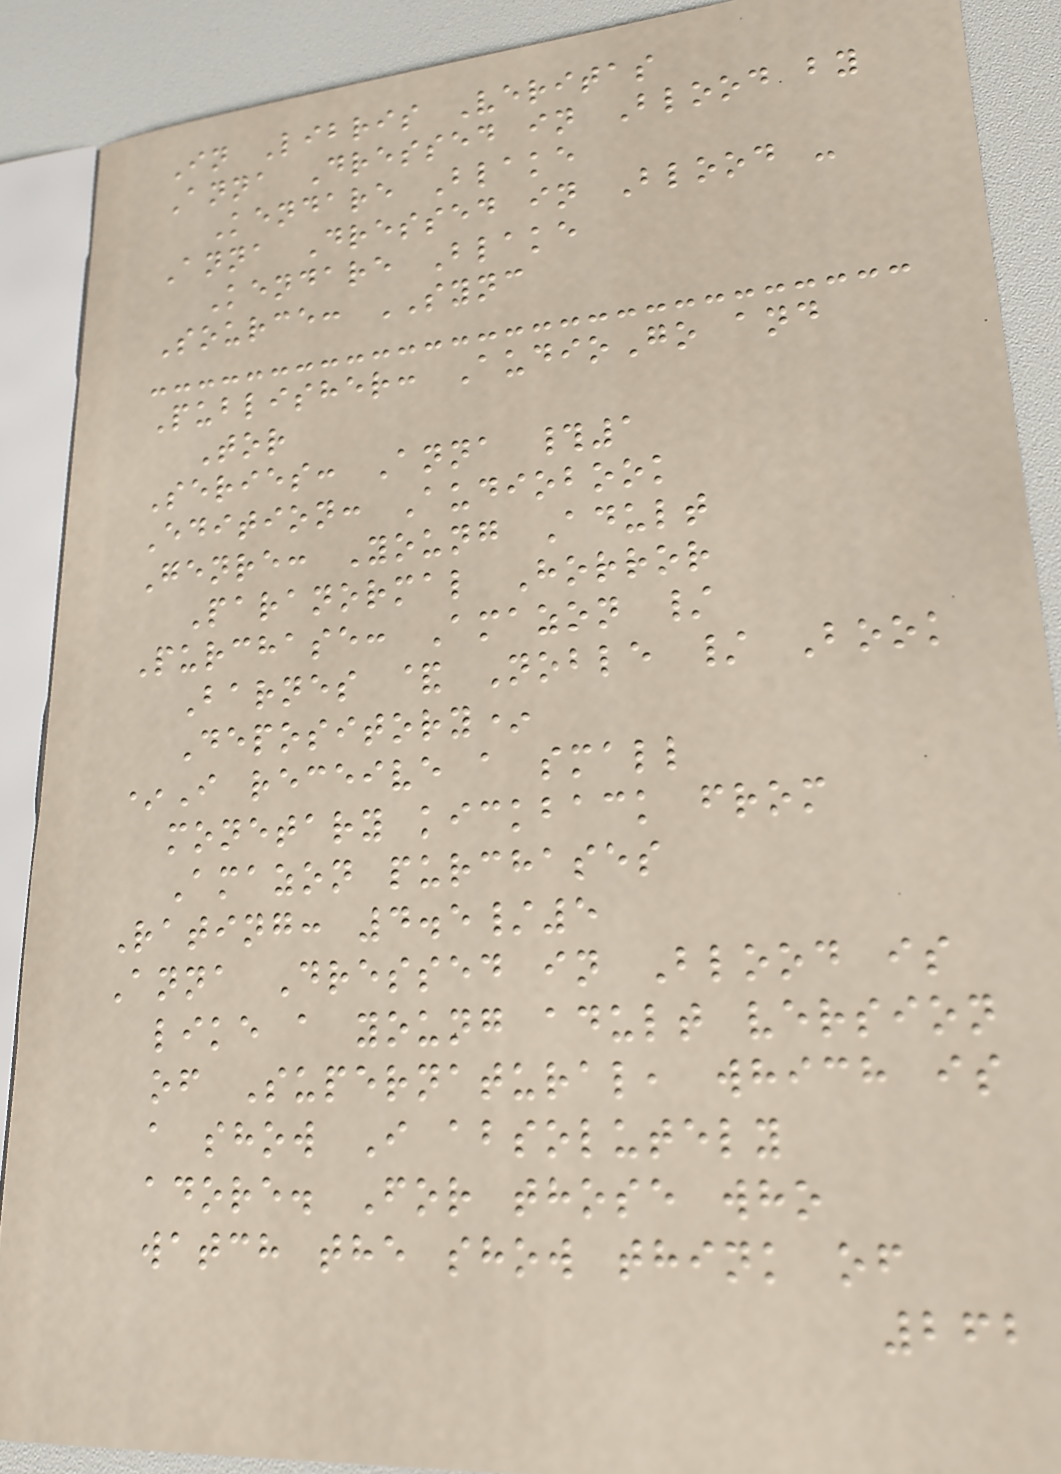In Libris Veritas
Anna Dressed in Blood by
Kendare Blake
Anna Dressed in Blood -
Kendare Blake
Source: SYNC
Publisher: AudioGo and
Tor
Series: Anna #1
Edition: Audiobook
Genre: Young Adult
Paranormal Horror
Purchase: Amazon /
Barnes & Noble / Book
Depository*
*I receive a small
monetary kickback from
Amazon purchases
Rating: 4.5/5
Anna Dressed in Blood is
like a young adult version
of Supernatural, which is
a show I absolutely
adore. For those who
watch the show think of
262
